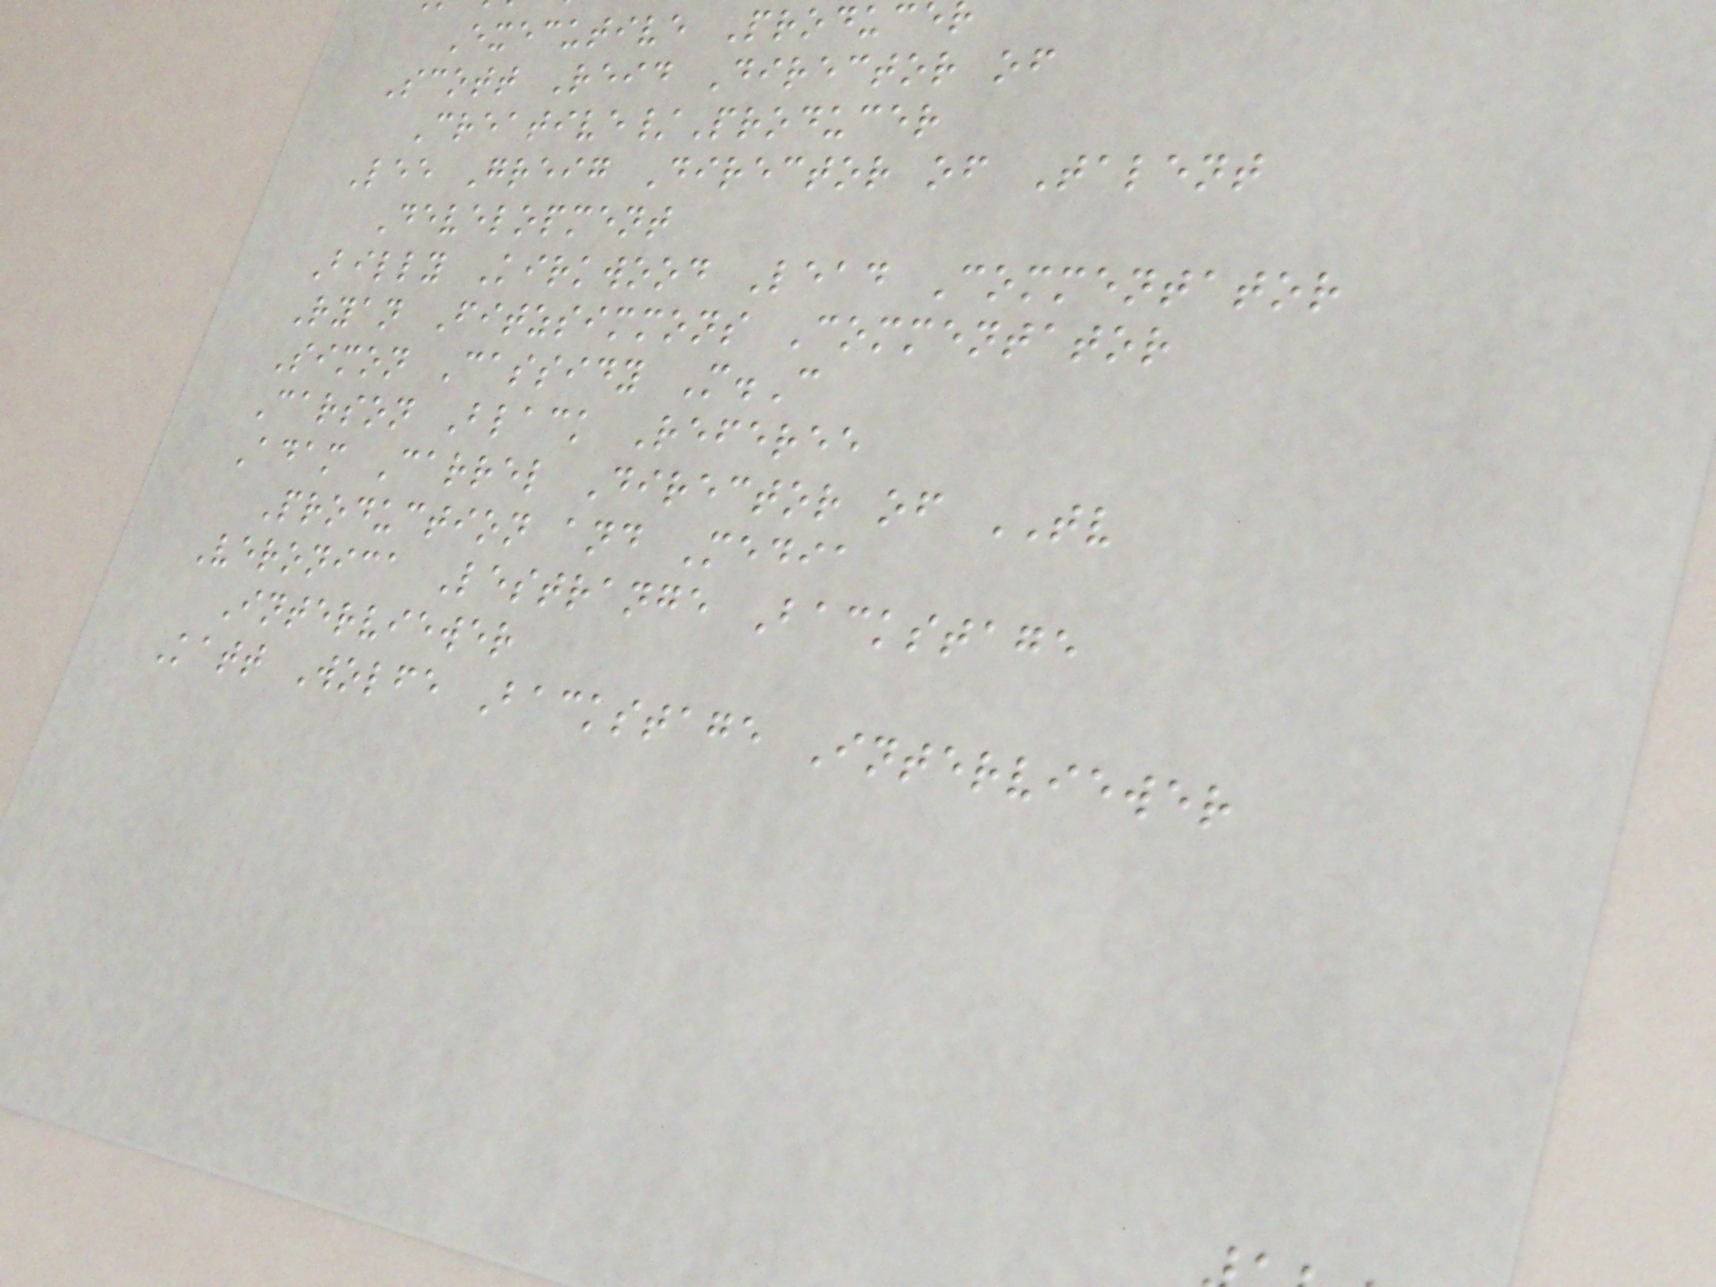Executive Produce
Scott Reid Director of
Creative/Producer
Lee Greig Director of Talent
Development
Billy Kirkwood Lead Commentator
Ryan Fitzsimmons Commentator
Simon Cassidy M.C
Carson Black Referee
Adam Carrel Director of TV
Production and Media
Veronica Lestrange Backstage
Interviewer
Katt Wolfe Backstage Interviewer
